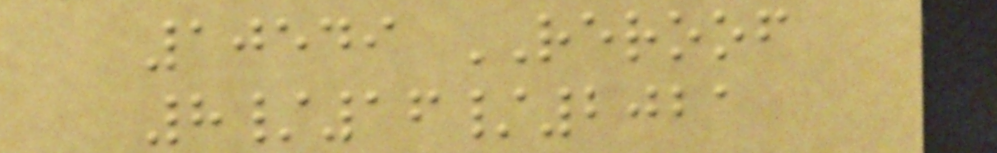10549 REROOF
8/16/2021
